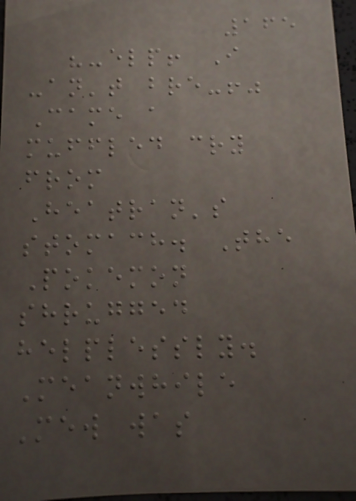165
"-elp! I
-an't bre-!"
Came a
muffled cry
from
Heatran's
stomach. The
Pokemon
shrugged
helplessly.
Meanwhile
Mew was
